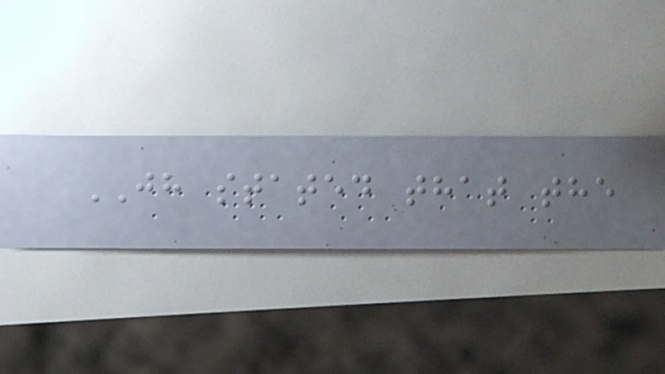JH stated that the
